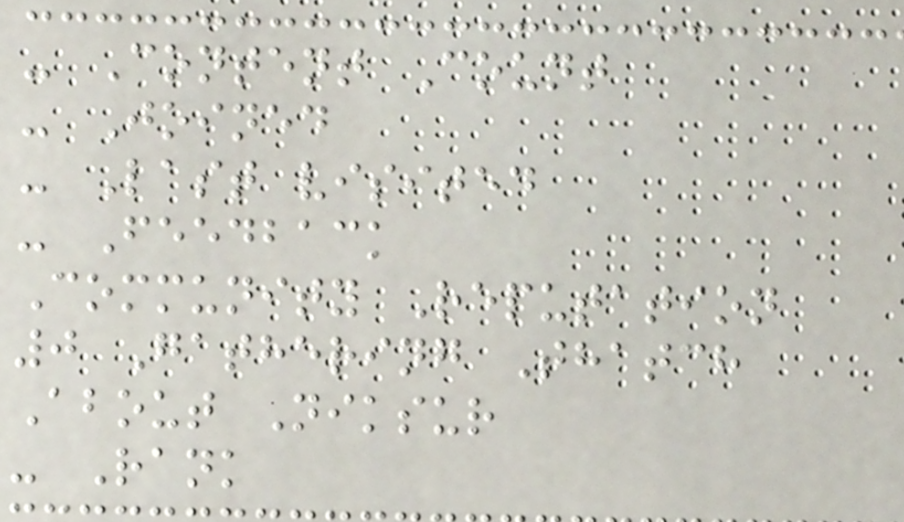- Content Count
- Joined
- Last visited
- Feedback
Community Reputation
0 Gathering Thatch
About Niksur
- Rank
